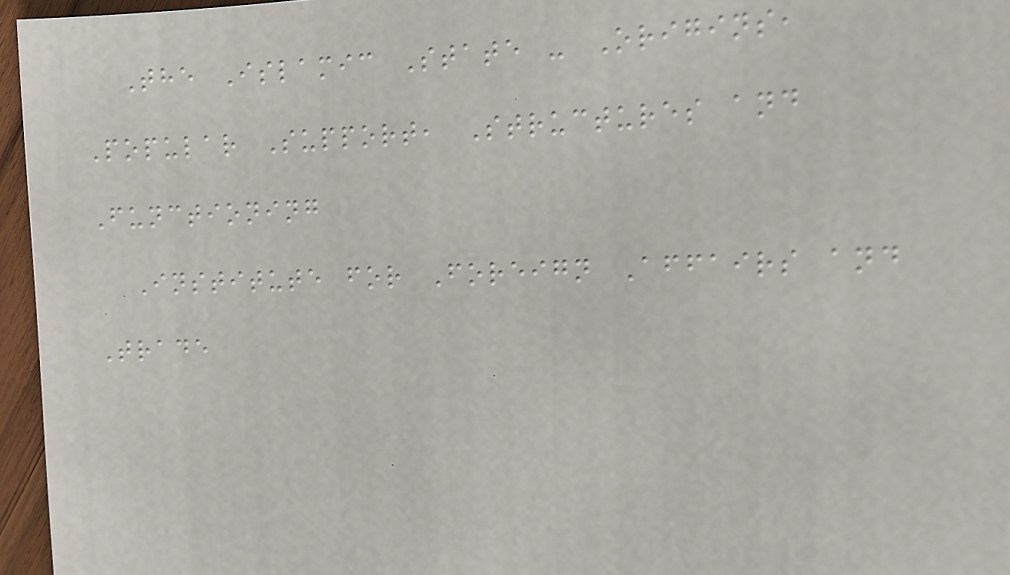The Islamic State - Origins,
Popular Support, Structures and
Functioning
Institute for Foreign Affairs and
Trade
